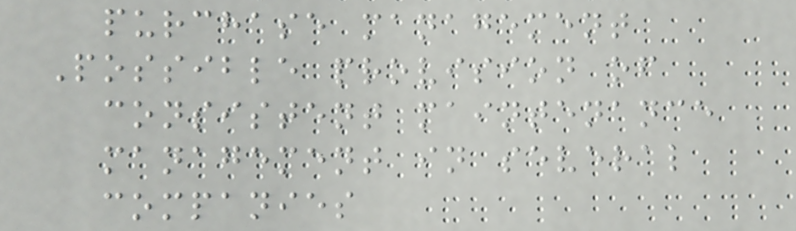purchase management
Possible provision of
consistent maintenance
management in several
companies
